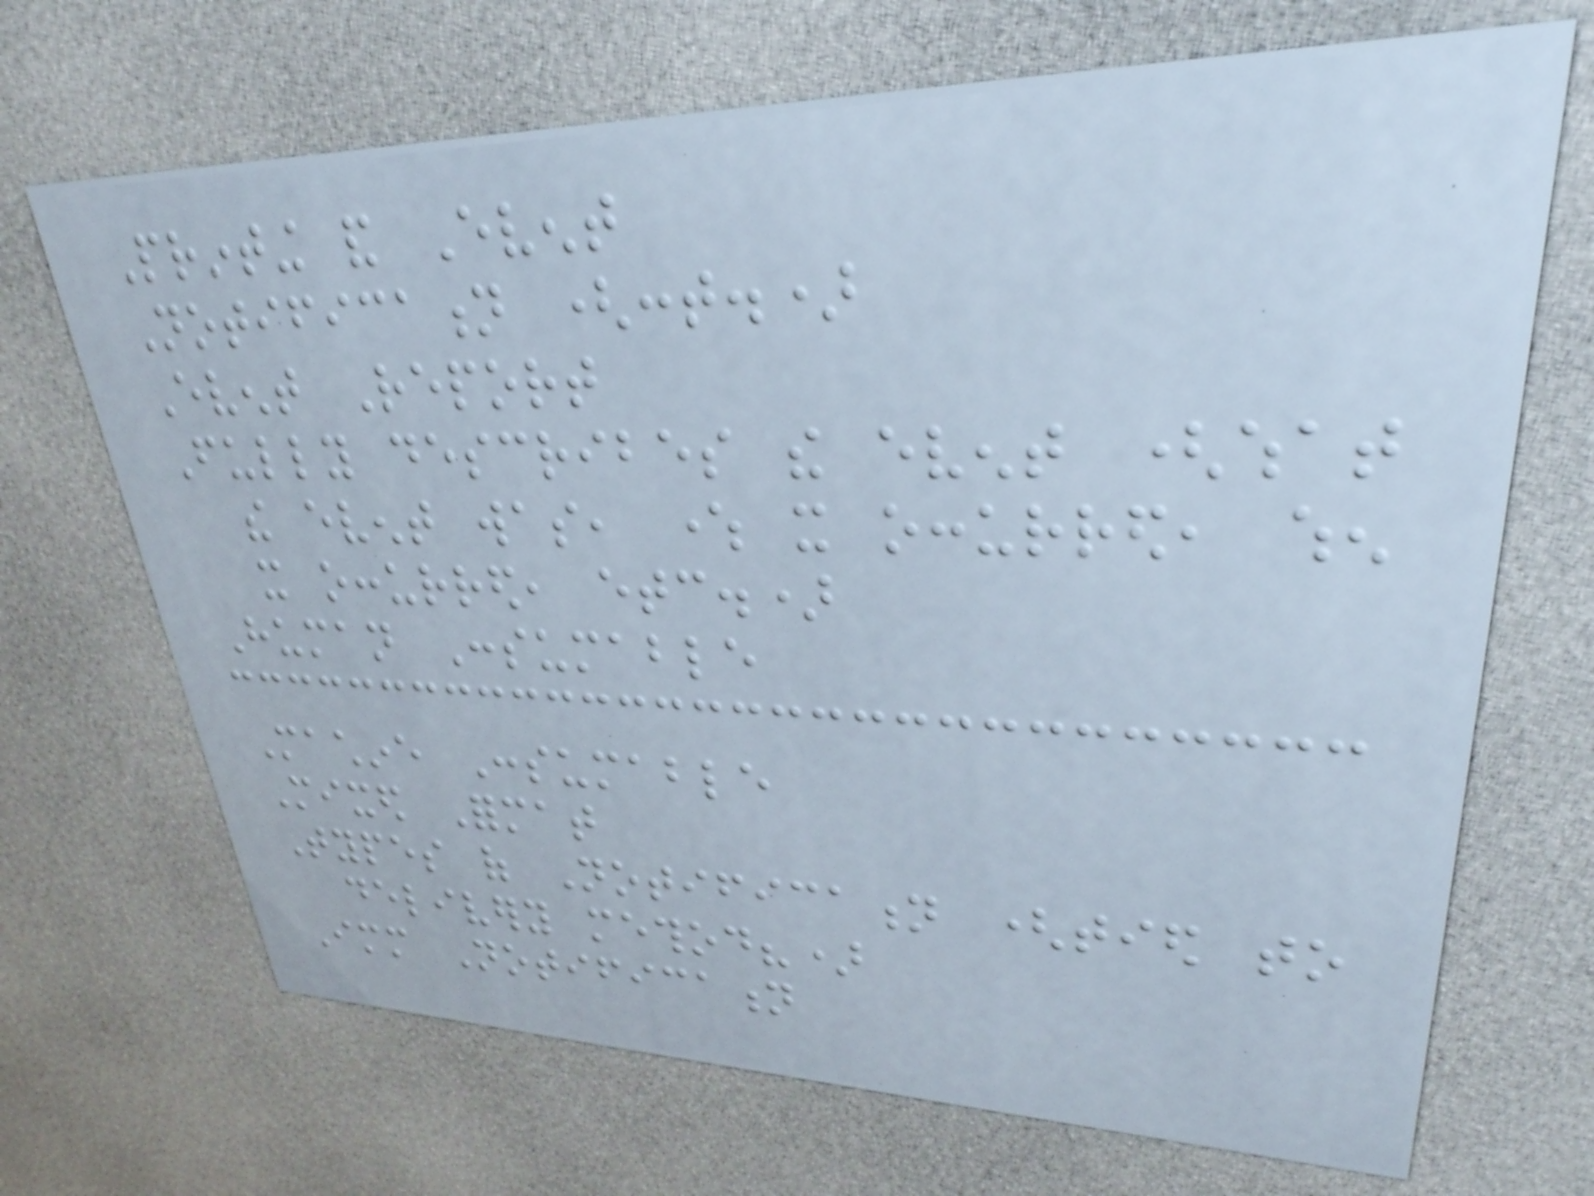Printing and Event
Notification (cont.)
Event Report
Fully describes the event (what
the event was, where it occurred, when
it occurred, etc.)
Human Consumable
Machine Consumable
Mixed Format
Types of Notification (tied to
delivery method?)
Immediate Notification
